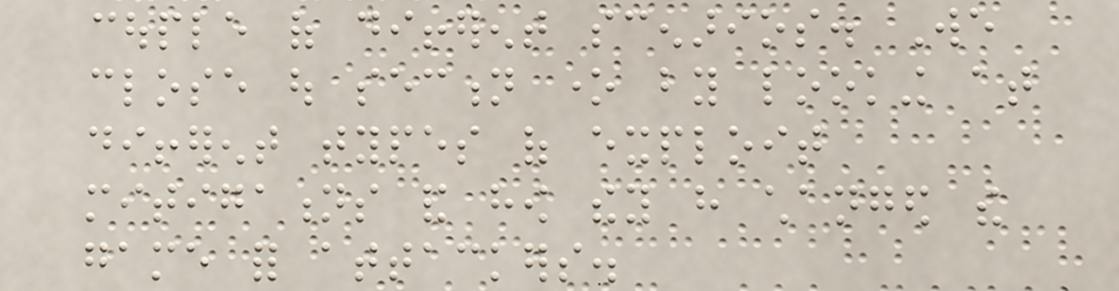couple of different scenarios. We
close out section one by looking at
different types of exploit
mitigations and how they have changed the
game for attackers.
